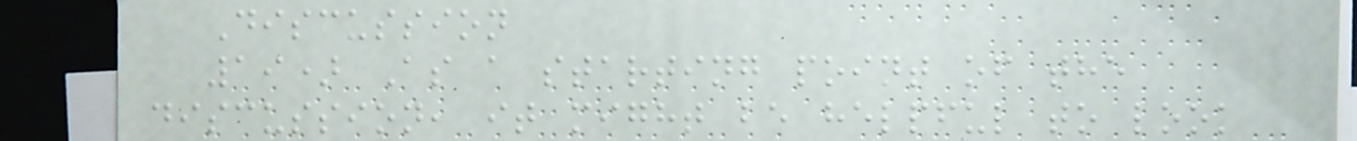Discussion
19) As a starting point of the
discussion, it might be helpful to look
